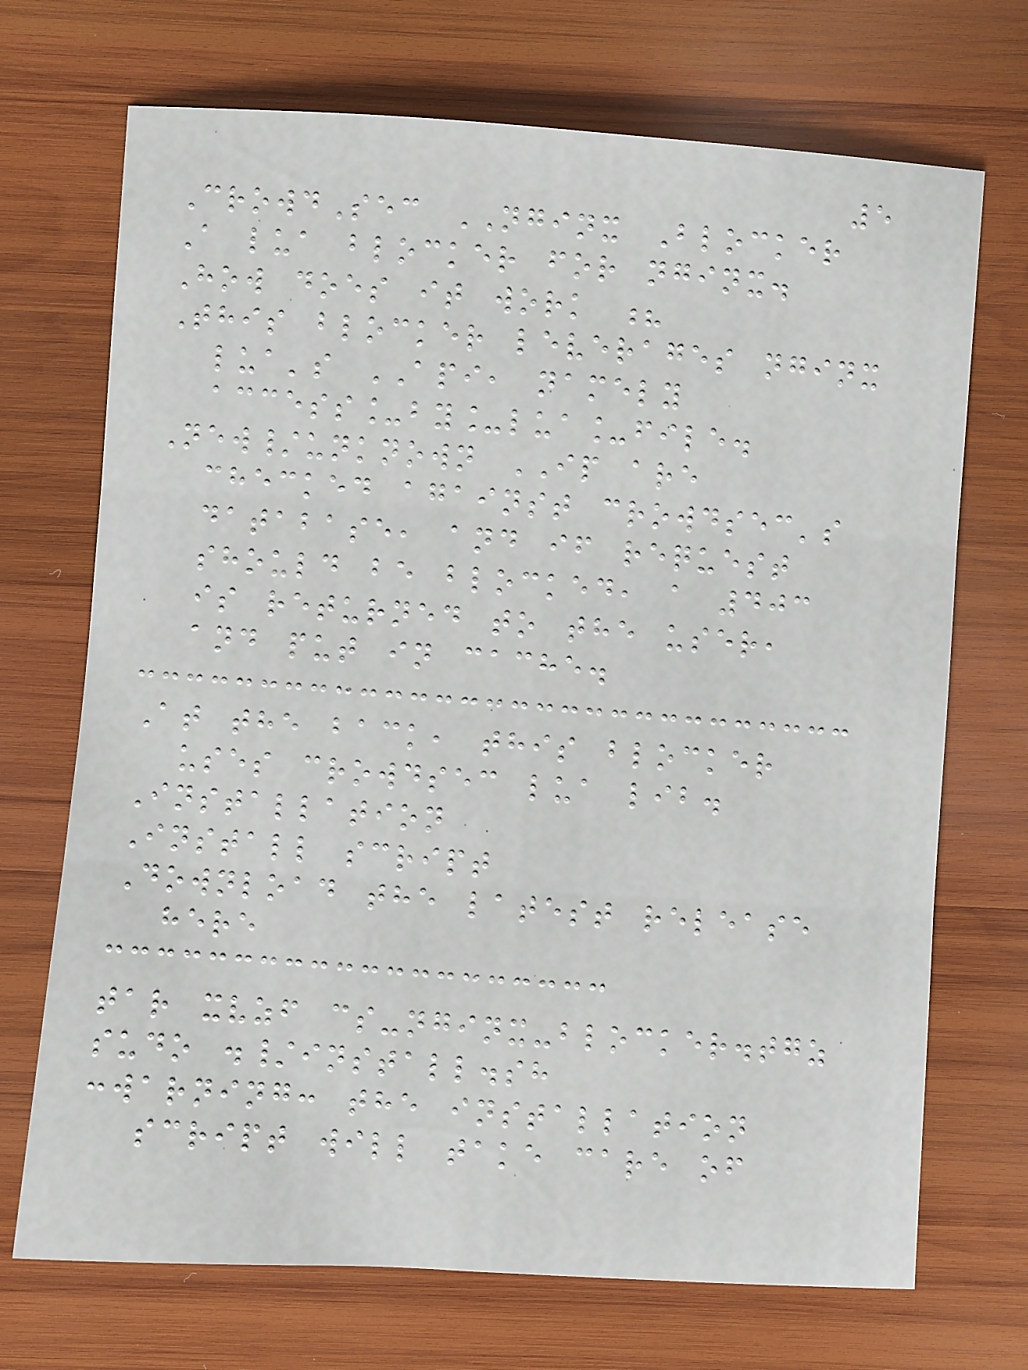5
CrowdSec NGINX Blocker
A lua blocker for nginx.
How does it work ?
This blocker leverages nginx
lua's API, namely
access_by_lua_file.
New/unknown IP are
checked against crowdsec's
database, and if request
should be blocked, a 403
is returned to the user,
and put in cache.
At the back, this blocker
uses crowdsec lua lib.
Installation
Install script
Download the latest release
here
tar xvzf cs-nginx-blocker.tgz
sudo ./install.sh
:warning: the installation
script will take care of
